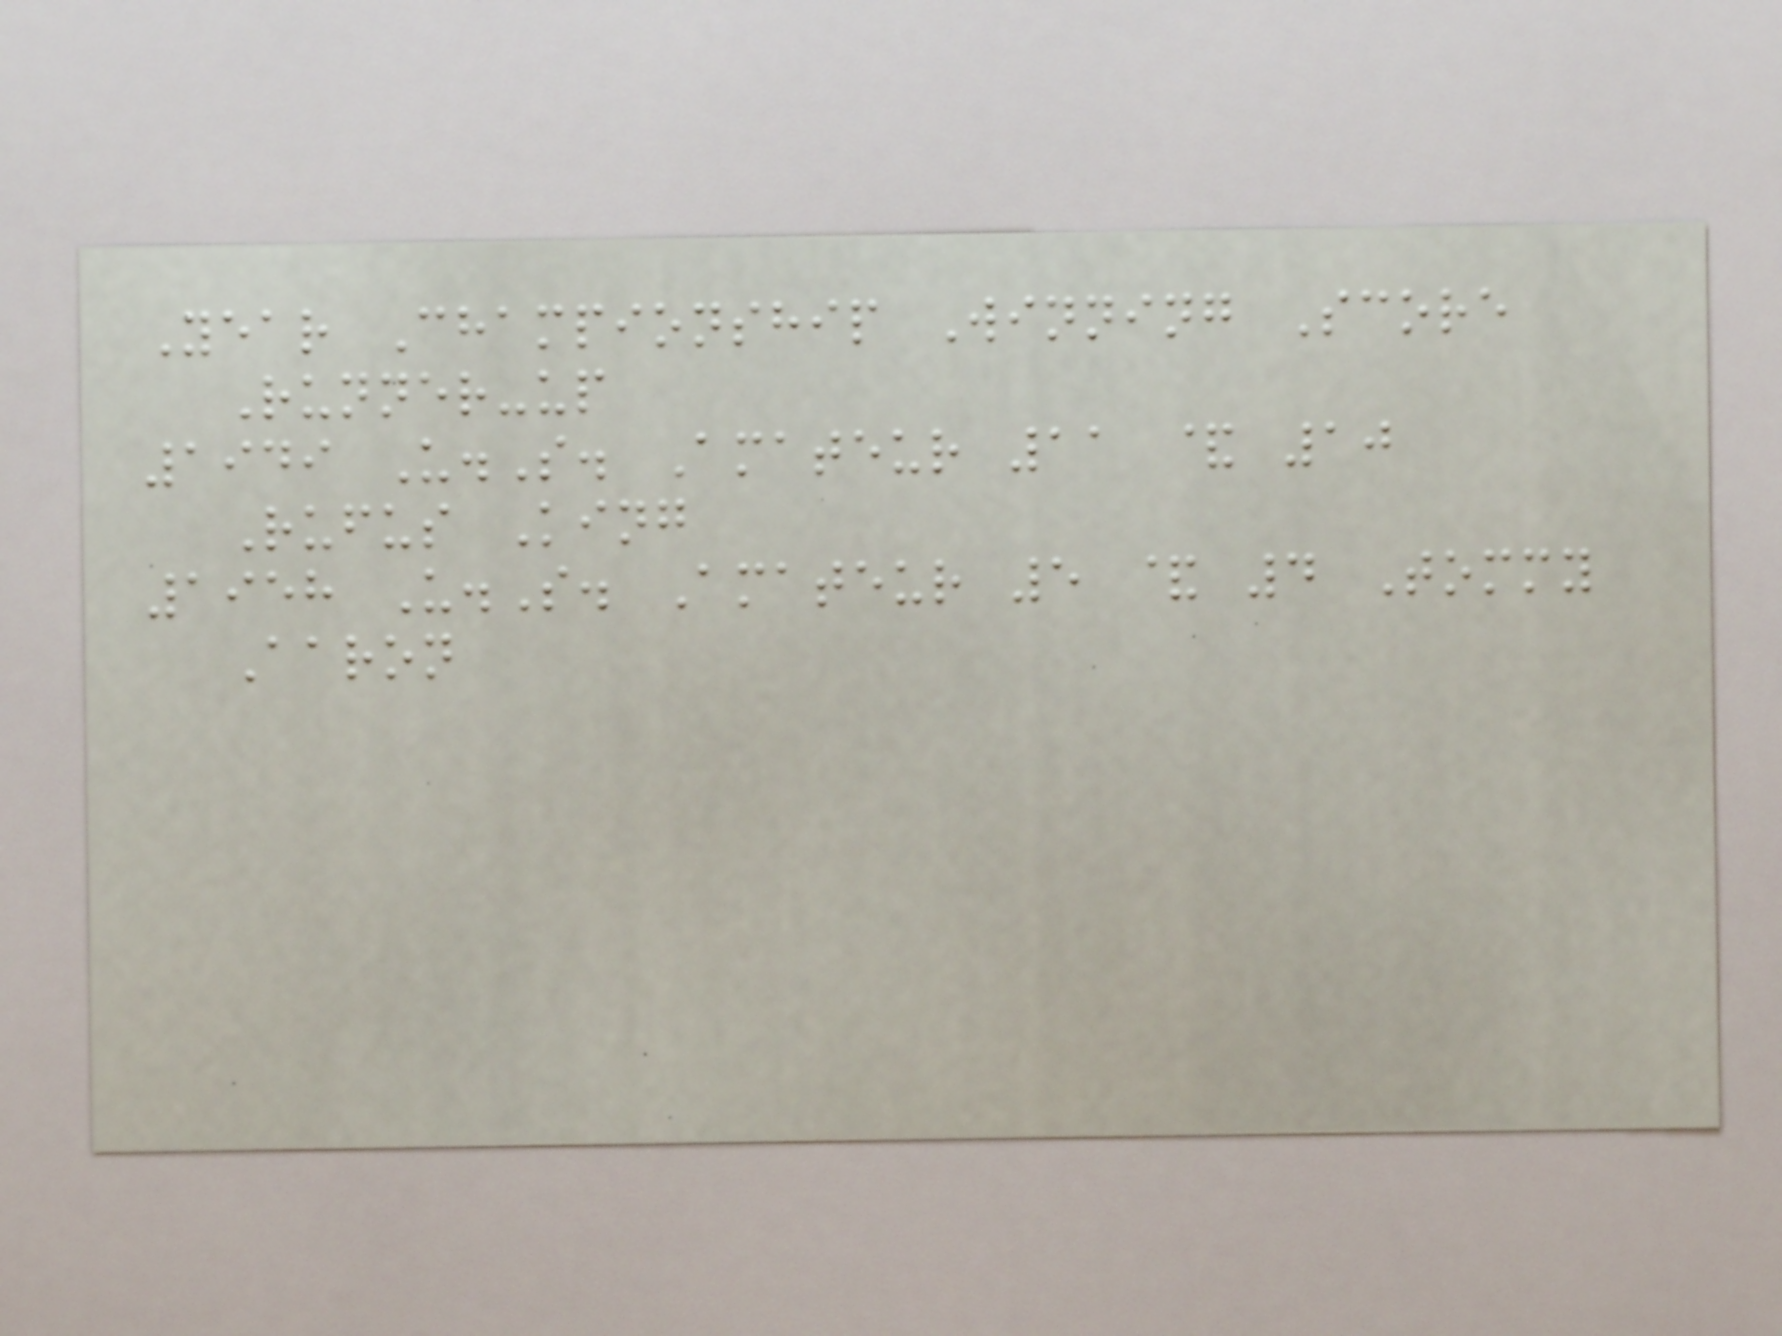Year Championship Winning Score
Runner-up
1949 U.S. Amateur 11 & 10
Rufus King
1958 U.S. Amateur 5 & 4 Tommy
Aaron
